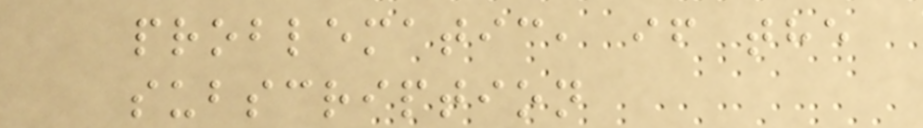problematic, if the
subscription
